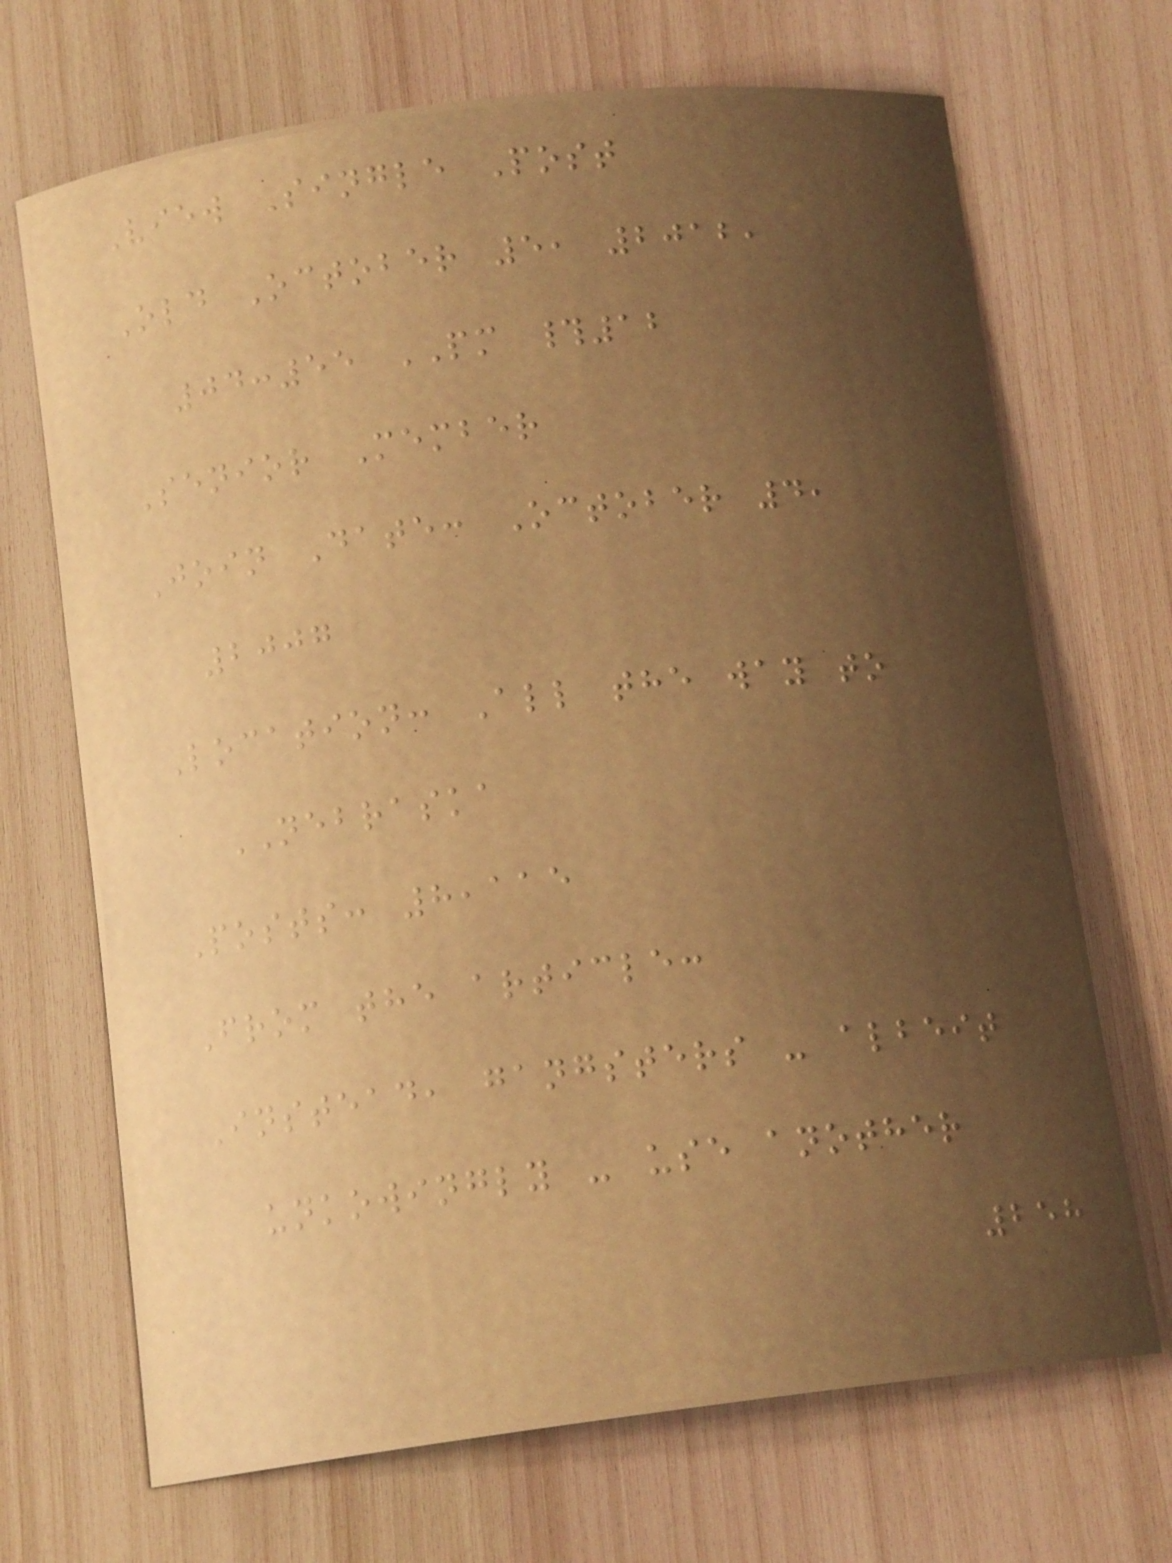View Single Post
Old October 5, 2012,
04:55 PM #12
Senior Member
Join Date: October 4,
2007
Location: All the way to
NEBRASKA
Posts: 8,115
From the article:
Instead, gangsters - albeit
unkowingly - use another
258
